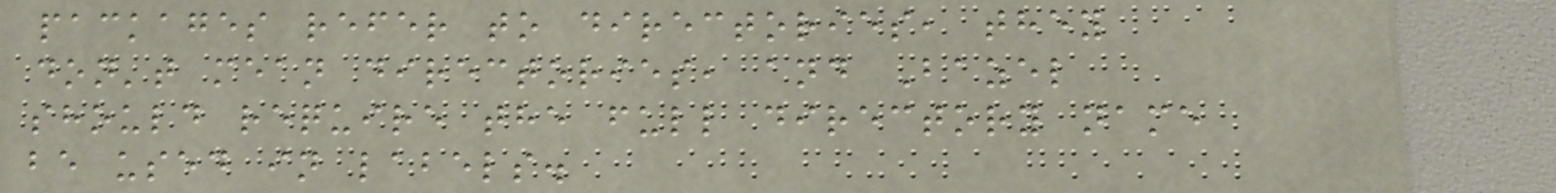packages refer to directories, they
don't mean directories, and Bazel
should require the full directory name
be used in labels.
